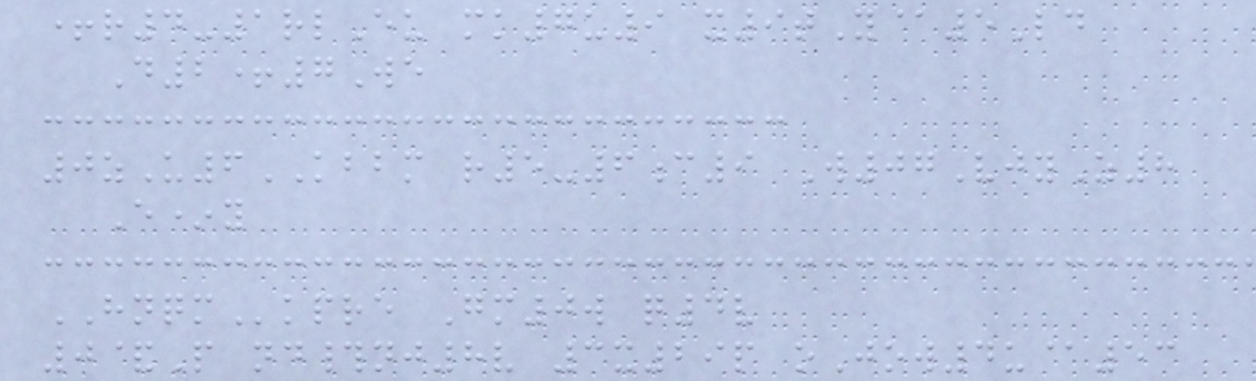+r4-1rlEu mk7u9 x9tY@5Ld
D2+7We
0zU6KBBM r5-6c9 W07VjyZ8
E*y
HNQMkpre Gm0w q4v
0&P nd#nj8v 3x29p oJow4u@53
